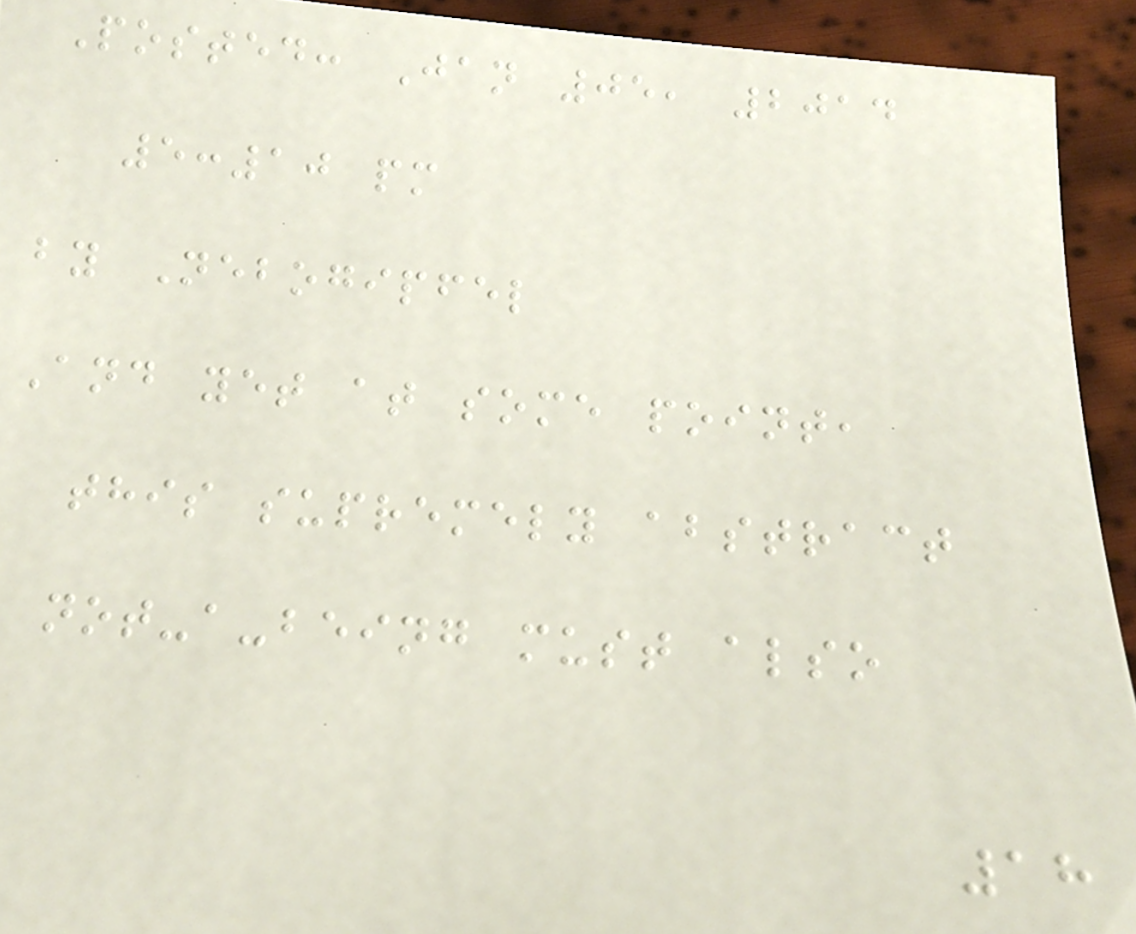Posted: Jan 05, 2014
5:10 pm
by Nebogipfel
And yet at some point,
this supremely abstract
not-a-being must also
18
